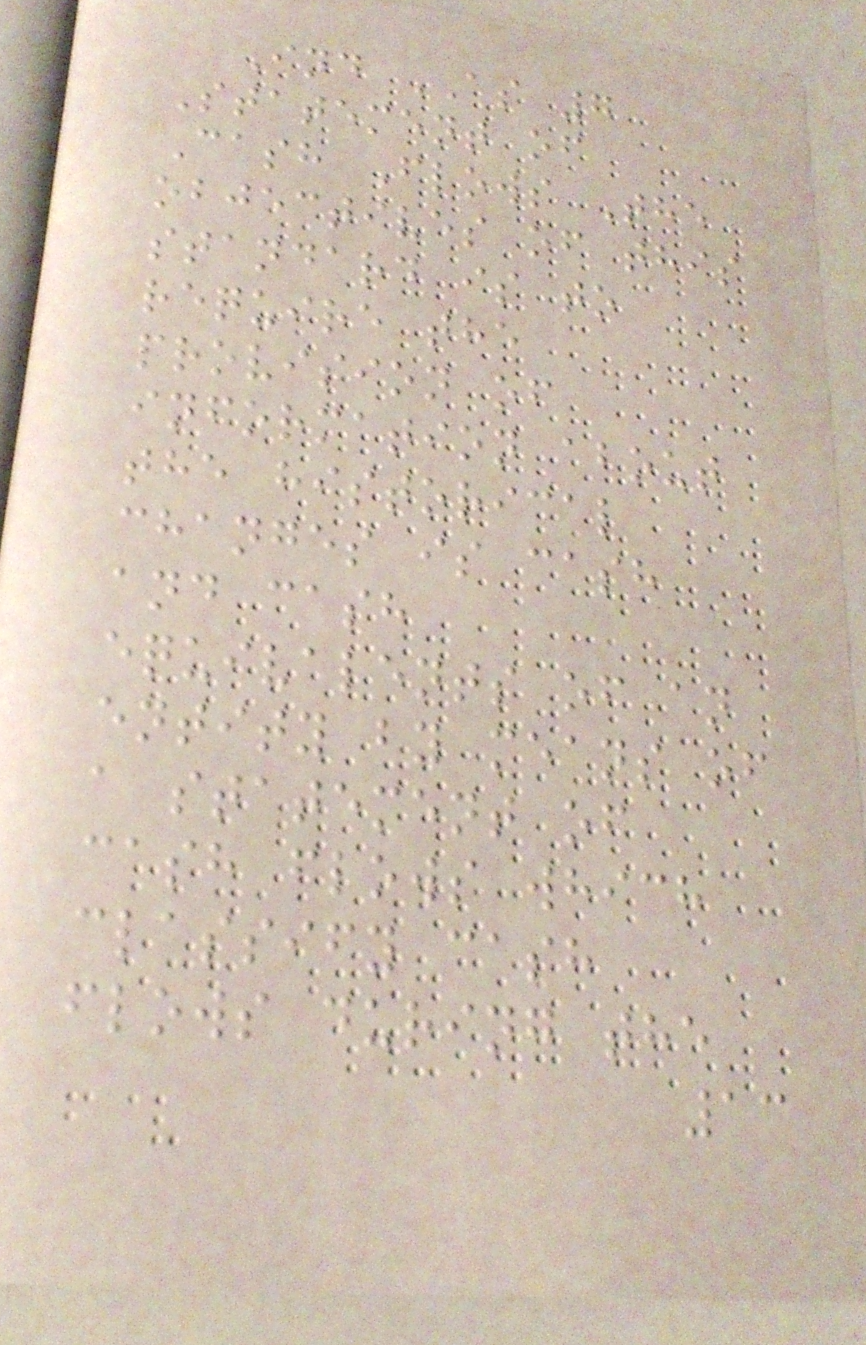Ind AS 7
Statement of
Cash Flows The
objectives of this
standard is to
require the
provision of
information about
the historical
changes is cash
and cash
equivalents of an
entity by means of
a statement of
cash flows which
classify cash
flows during the
13
